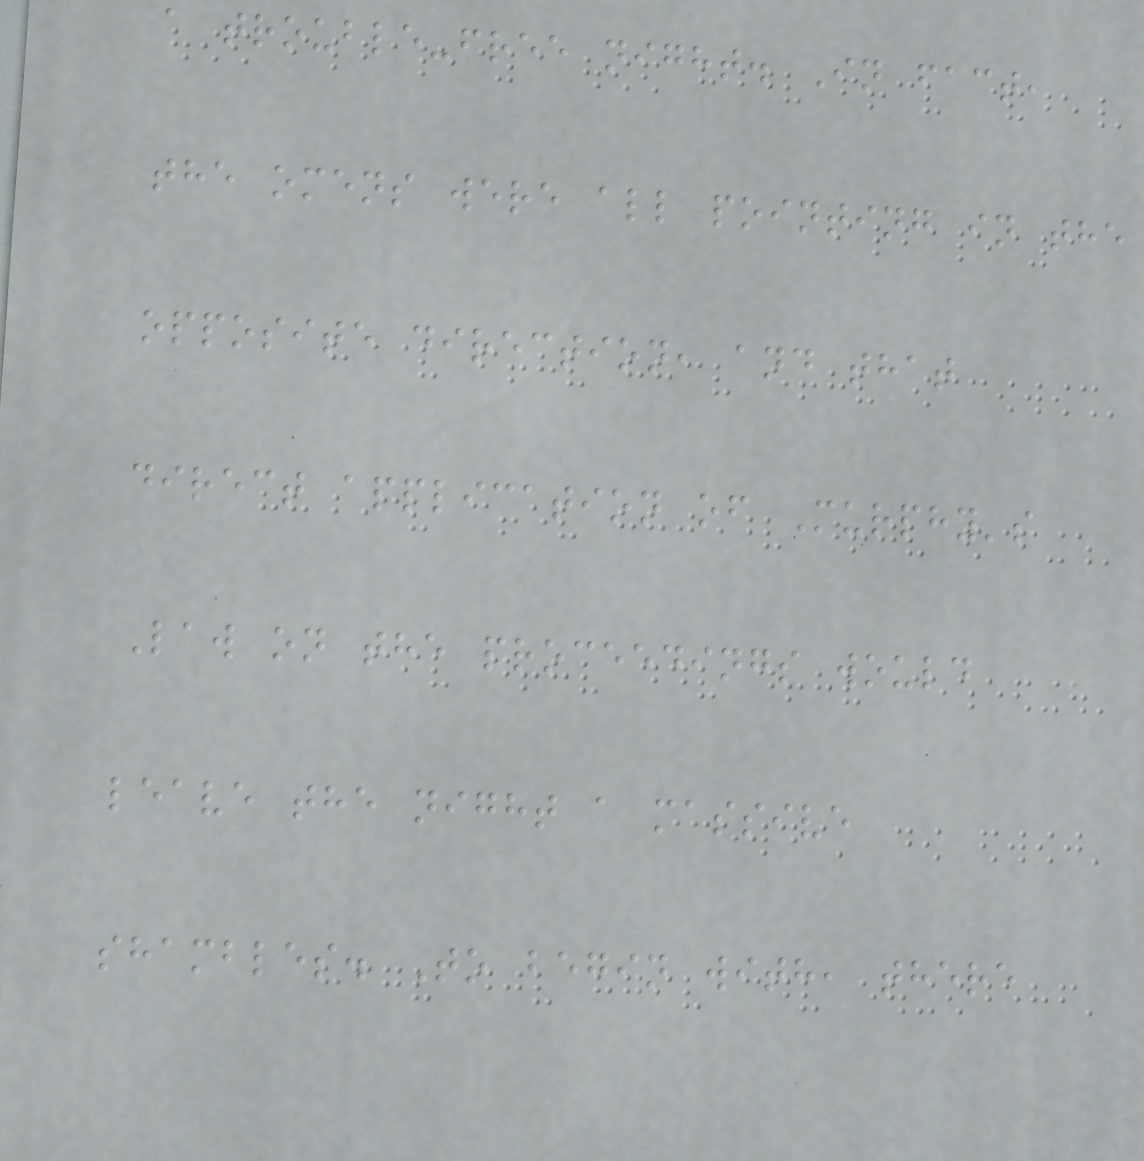a trouble-free night. In fact,
the omens were all pointing in the
opposite direction, and that
direct application of Murphy's
Law on the proceedings would
leave the night a massive
shambles. To begin with, there
